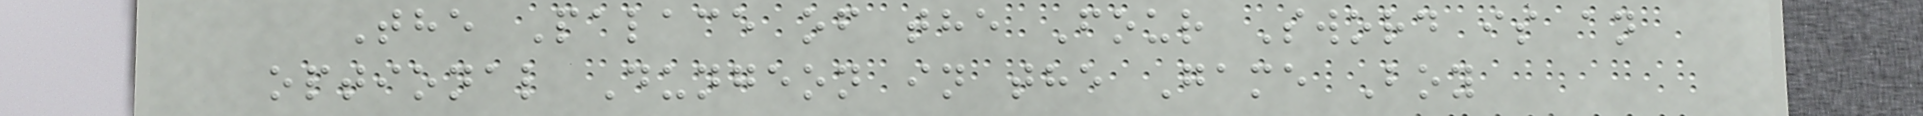The Palace of the Four Sword is an
optional Dungeon in the Game Boy
